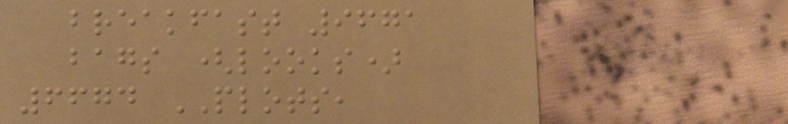breakfast 9671
bags (looks)
6674 PLOTS,
